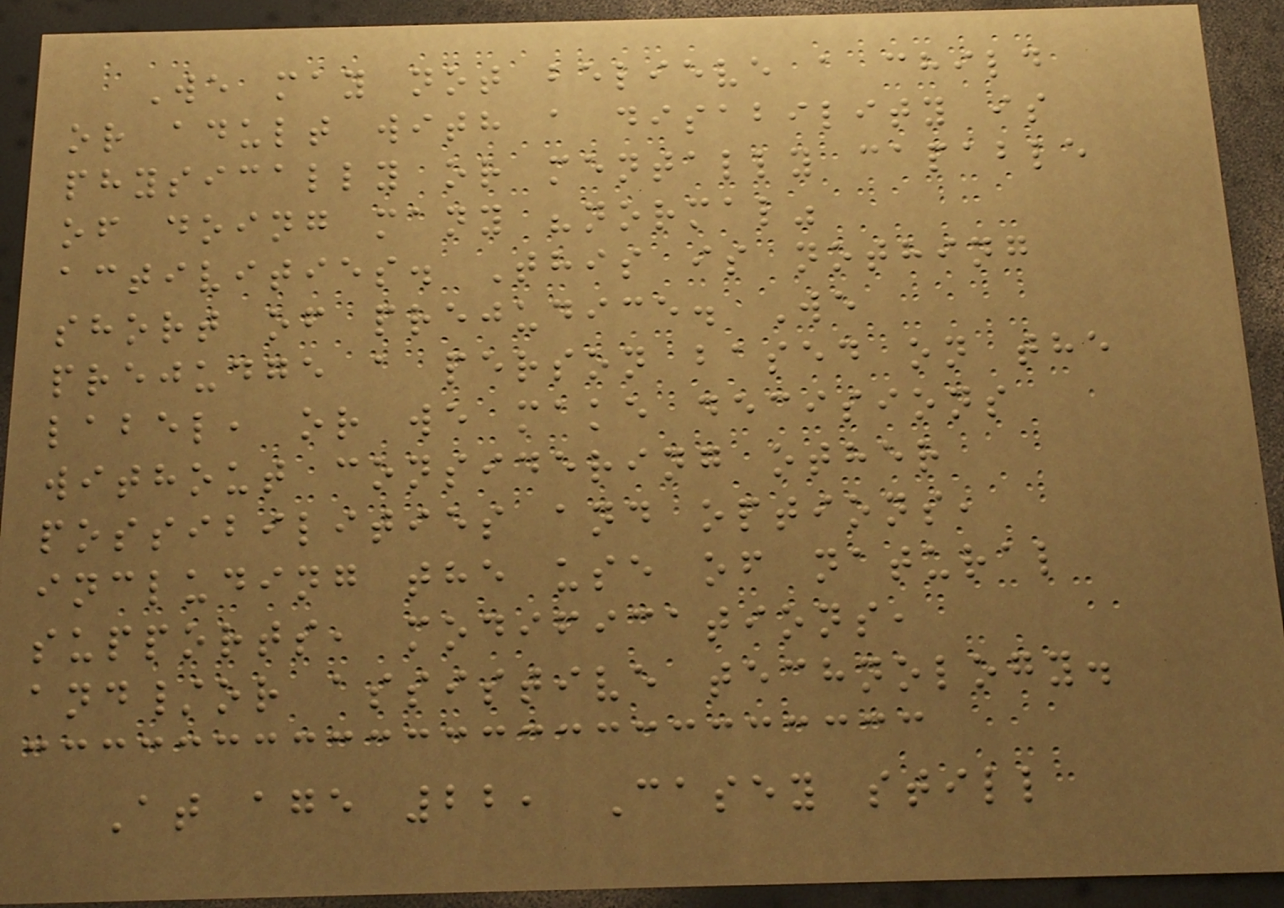We may not believe a child
or adult with a disability is
physically or mentally capable
of doing many "normal"
activities. This is nothing
short of prejudice. We
prejudge a person based on the
label, or we make decisions
without considering other
possibilities and options,
including the use of natural
supports, modifications,
and/or assistive technology.
At age 22, Casey still
